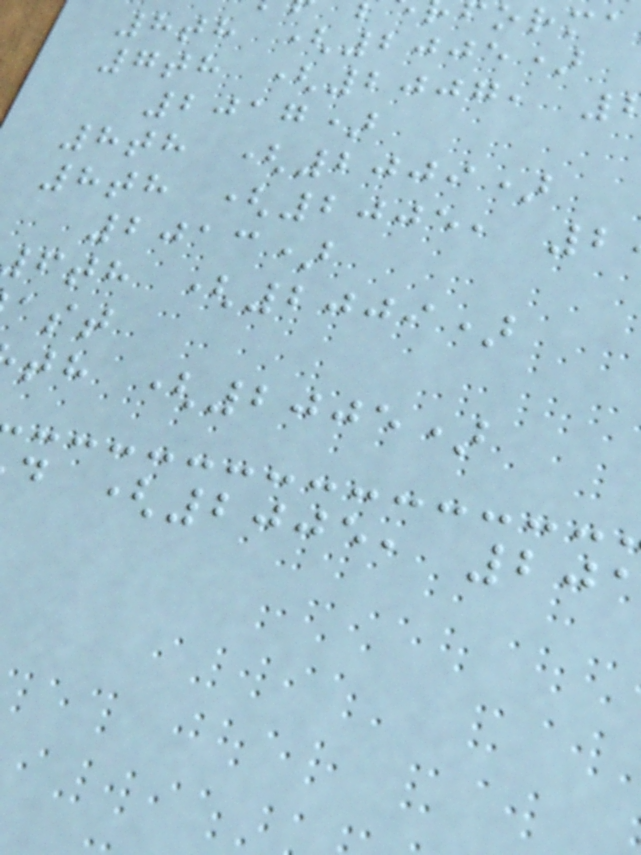8th (2005)
7th (2007,
2017)
8th (2009)
8th (2005, 2
2013)
fth (2009)
th (2005)
d (2005, 20
